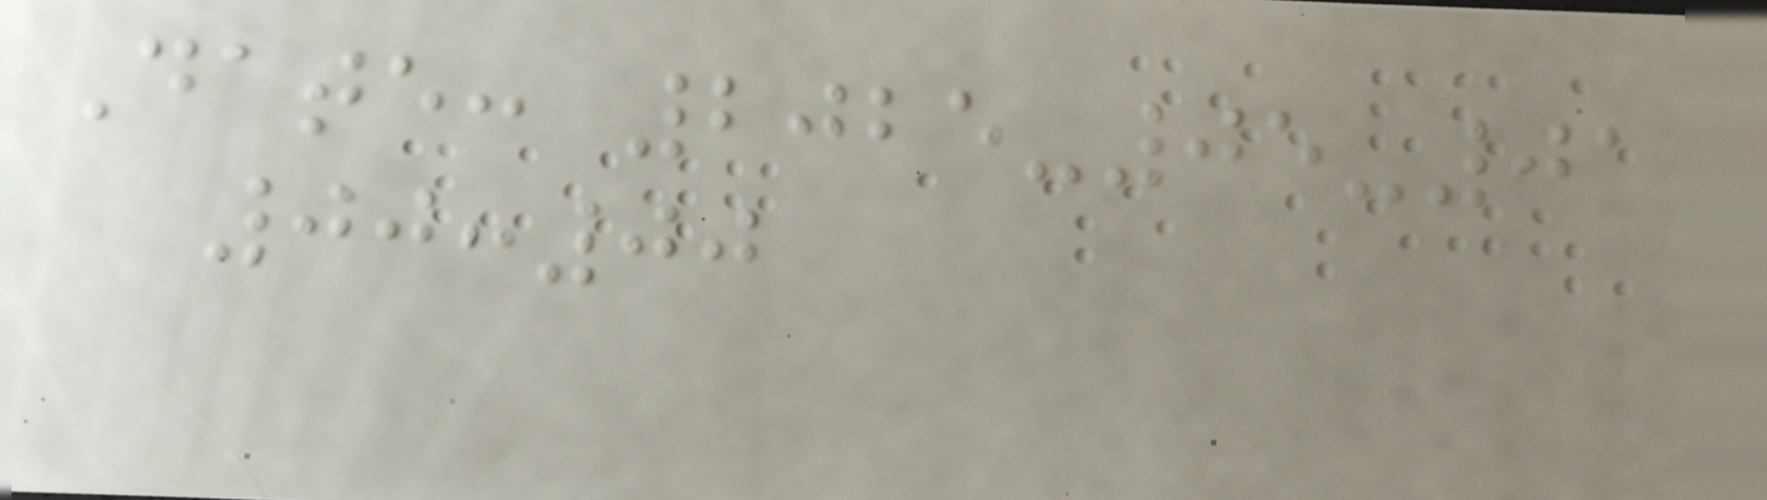Date: 2025-05-01
00:00
